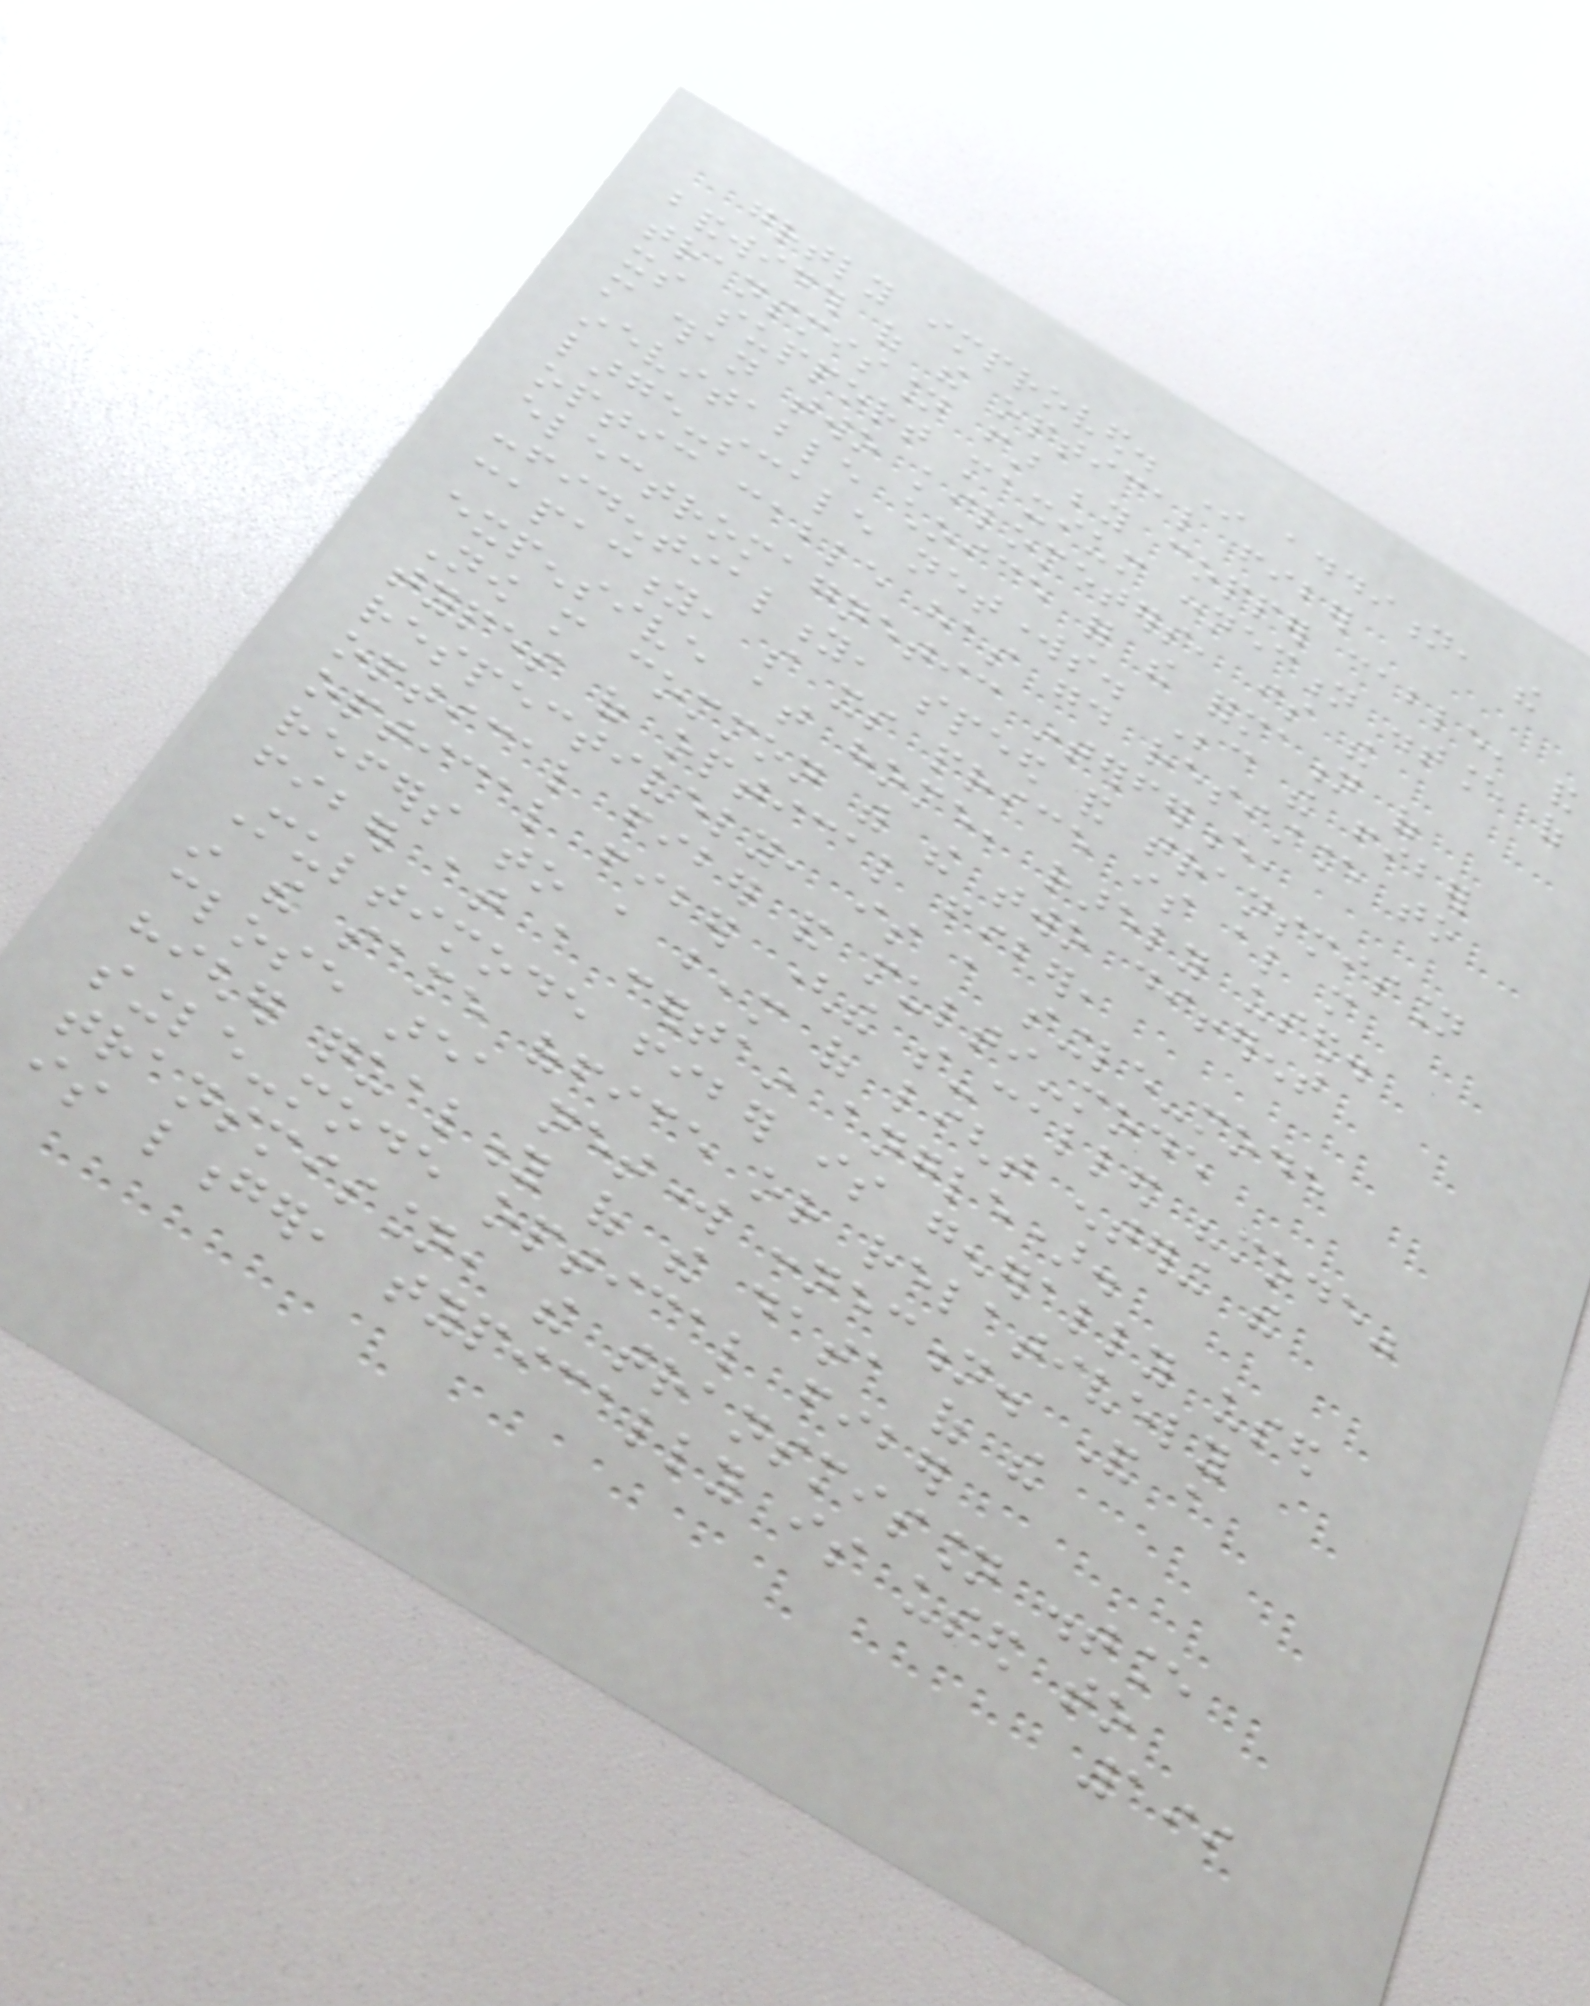greatly improved. In addition, the
bandwidth of the optical fiber
transmission far beyond copper cable, and
its support maxium connection distance of
more than two kilometers, is the
inevitable choice for the formation of
large-scale networks. Because the fiber
optic cable has good resistance to
electromagnetic interference,
confidentiality, speed and transmission
capacity, so its price is also more
expensive at home, rarely used.
Now more common with the two different
types of optical fiber,
respectively, is a single-mode
optical fiber and multi-mode
optical fiber (the so-called "mode"
refers to a beam of light entering the
fiber at a certain angle).
Multimode fiber is generally used
in the same office or relatively
close area network connection. And a
higher quality of the data of the
single-mode optical fiber
transmission, the transmission distance
is longer, typically is used to
199
